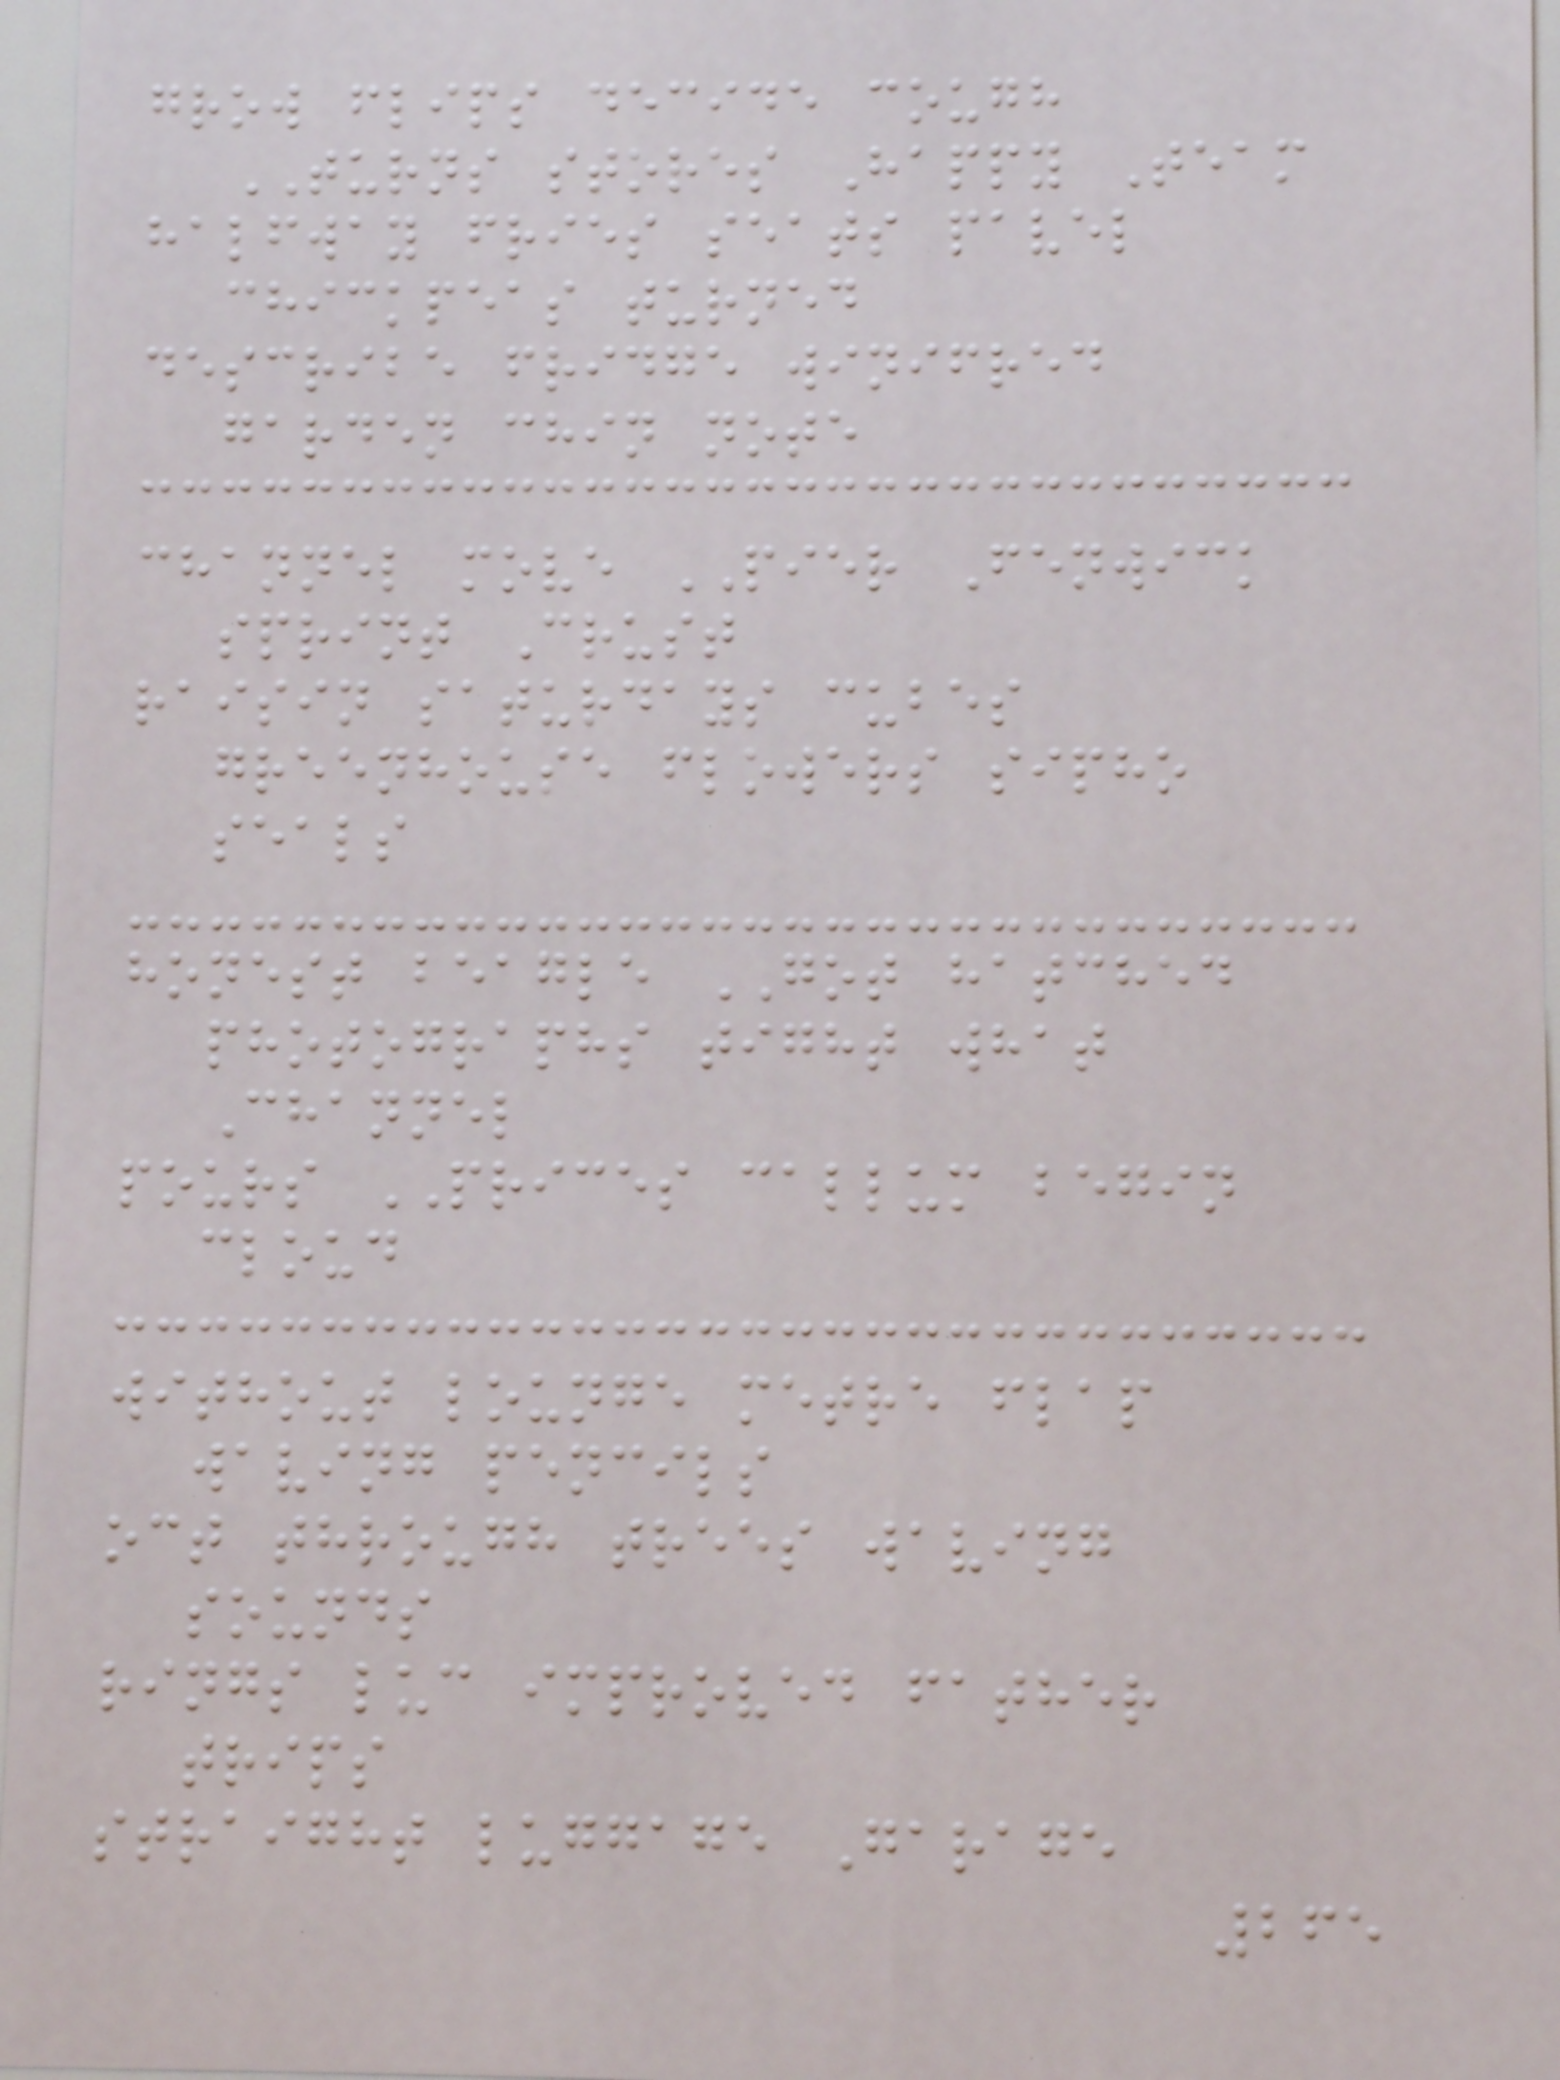grow flips decide cough
TURNS stores Happy Team
halfway fries seats pavel
chickpeas turned
describe fridge winifred
garden chin note
channel move PIER Fenwick
sprint Crust
raisin saturdays cubes
greenhouse flowers sipho
seals
honest beagle GOT hatched
photographs tight what
Channel
pours PRICES callum begin
cloud
without lounge metre flap
waving pencils
oct through trees waving
sounds
rings luc improved father
trips
straight luggage Garage
265
